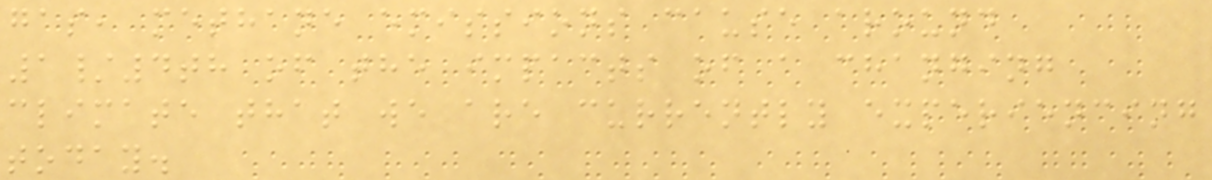gas, methane emissions cause around
1/4th of the impacts of a changing
climate that we are currently experiencing
today.
